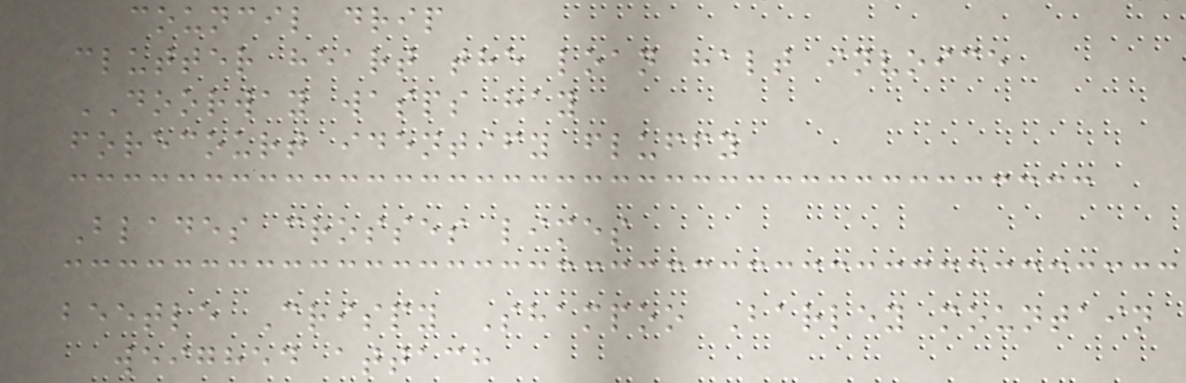council drip
clutter heart the loan halt invoice
DOORWAY wasps hay
forecourt identify fluffy
Blades crosses limes
beetle Crispy Shampoo Barley mountain
weighed attach
